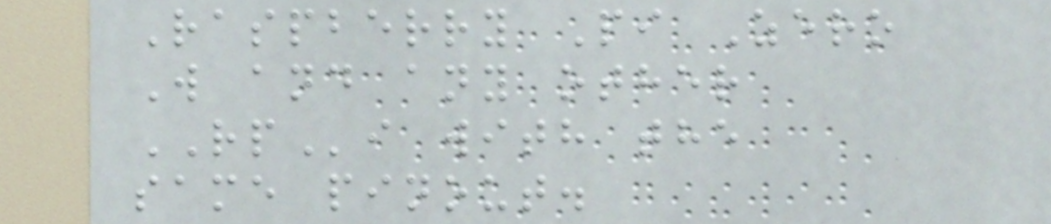Raspberry Pi Zero
W and any other
RPi with the
same pinout.
